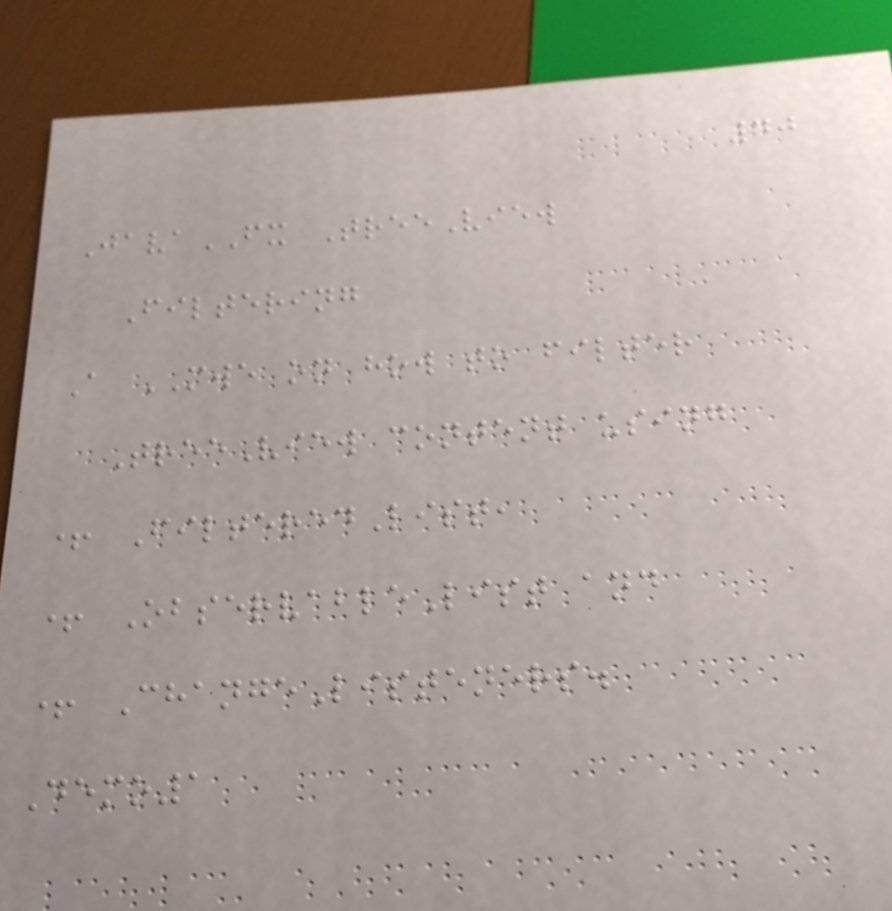40
JavaFX TreeView
Filtering
A MWE on how to filter
TreeView content using
+ FilteredList,
+ ObservableList and
+ ChangeListeners.
Demo1
